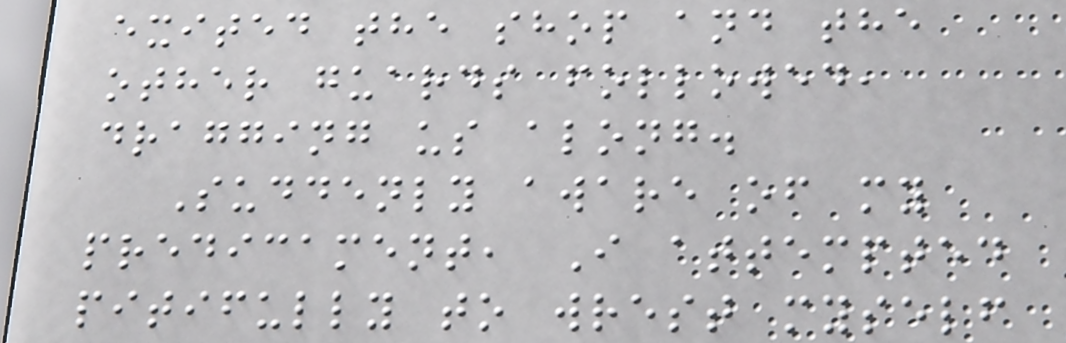exited the shop and the
other guards followed,
dragging us along.
Suddenly aware of my
predicament, I attempted
pitifully to wrest myself
